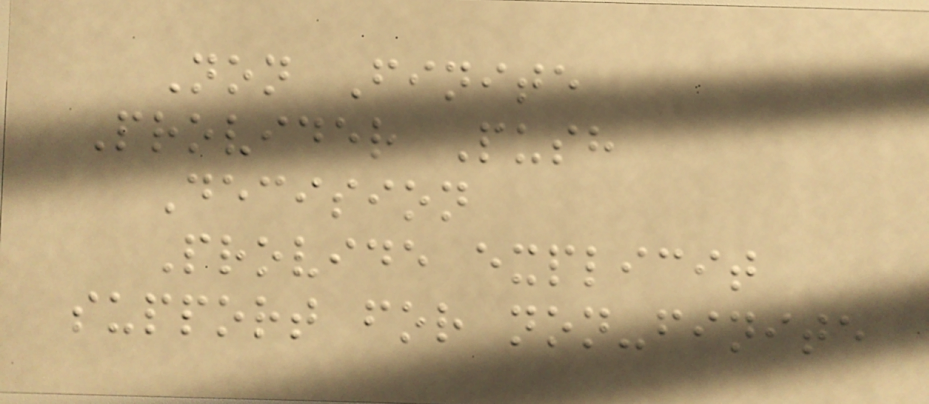Non Finite
Provider Push
Decision
Provide explicit
support for non-finite
